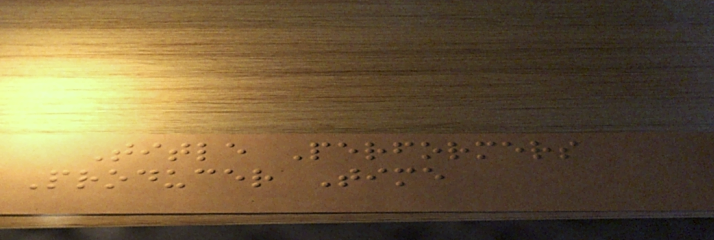Title Performers
Producer Time
